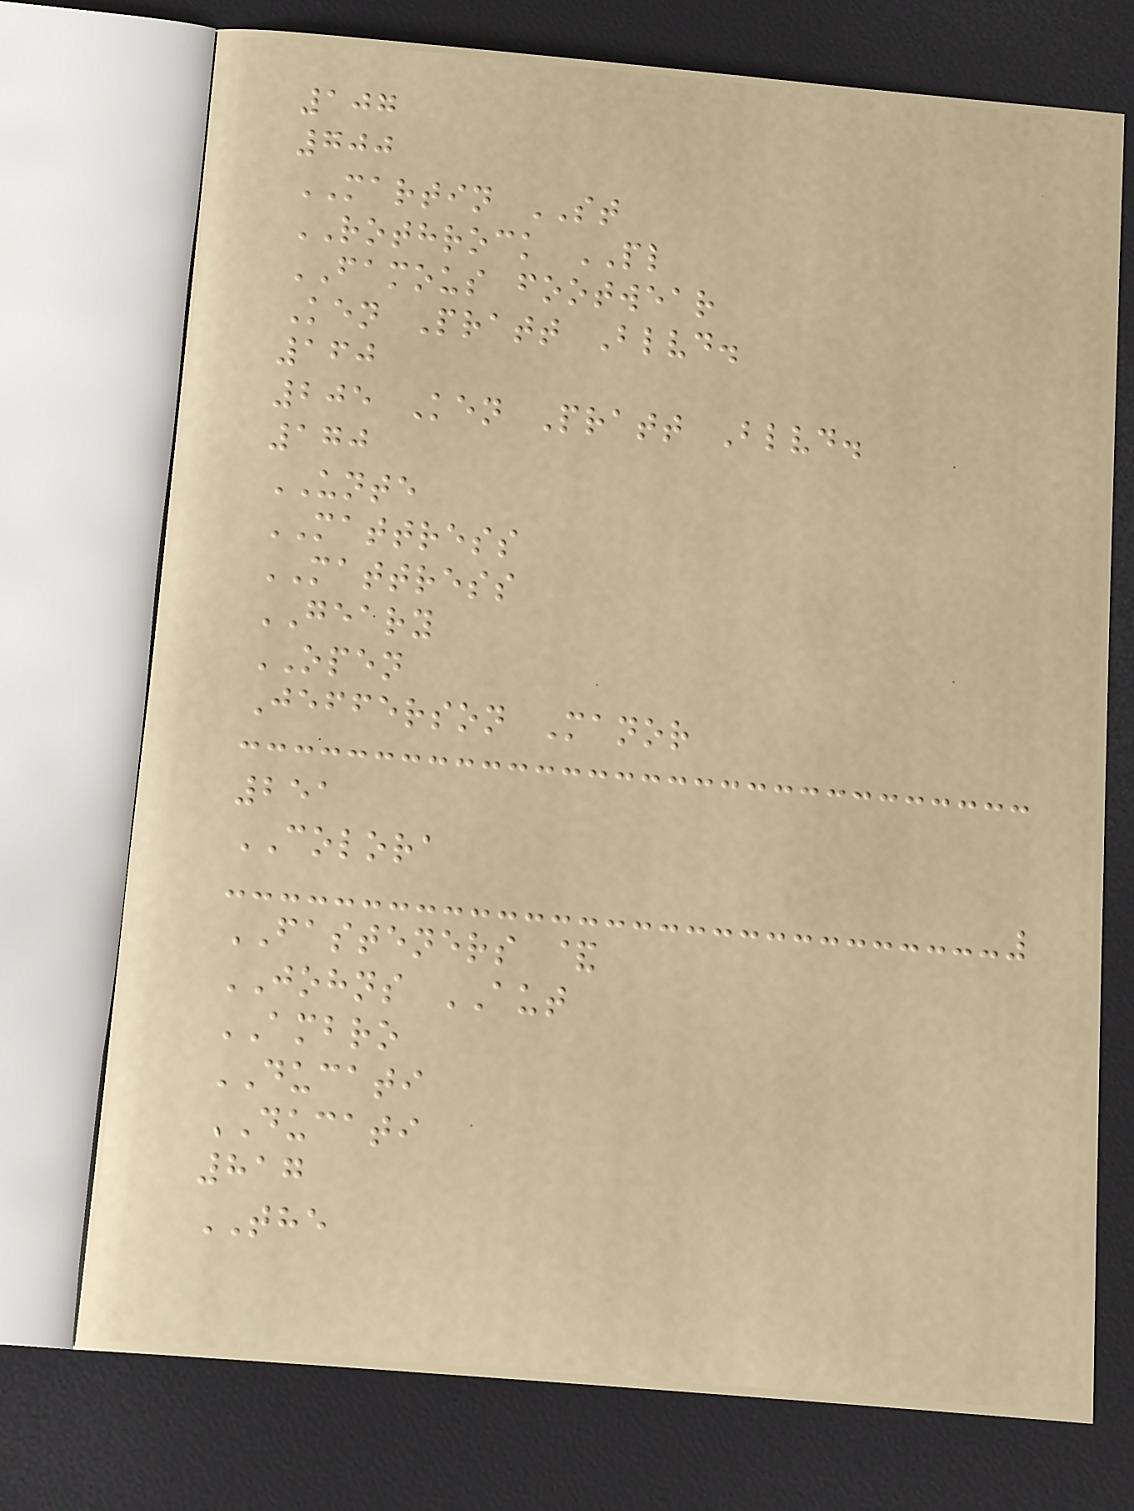107
700
MARTIN ST
ROTHROCK PL
FAMOUS footwear
Ken Pratt Blvd.
160
205 Ken Pratt Blvd.
170
UNTE
MATTRESS
MATTRESS
GEARY
OPEN
Jefferson Manor
251
COLORA
FASTENERS &
JOHNS AUT
AMBRO
DUCATI
DUCATI
817
THE
